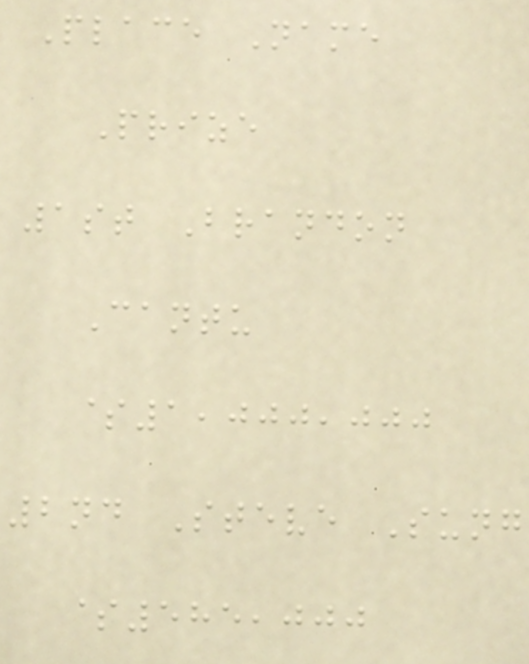Place Name
Prize
1st Brandon
Cantu
$1,000,000
2nd Steve Sung
$585,000
